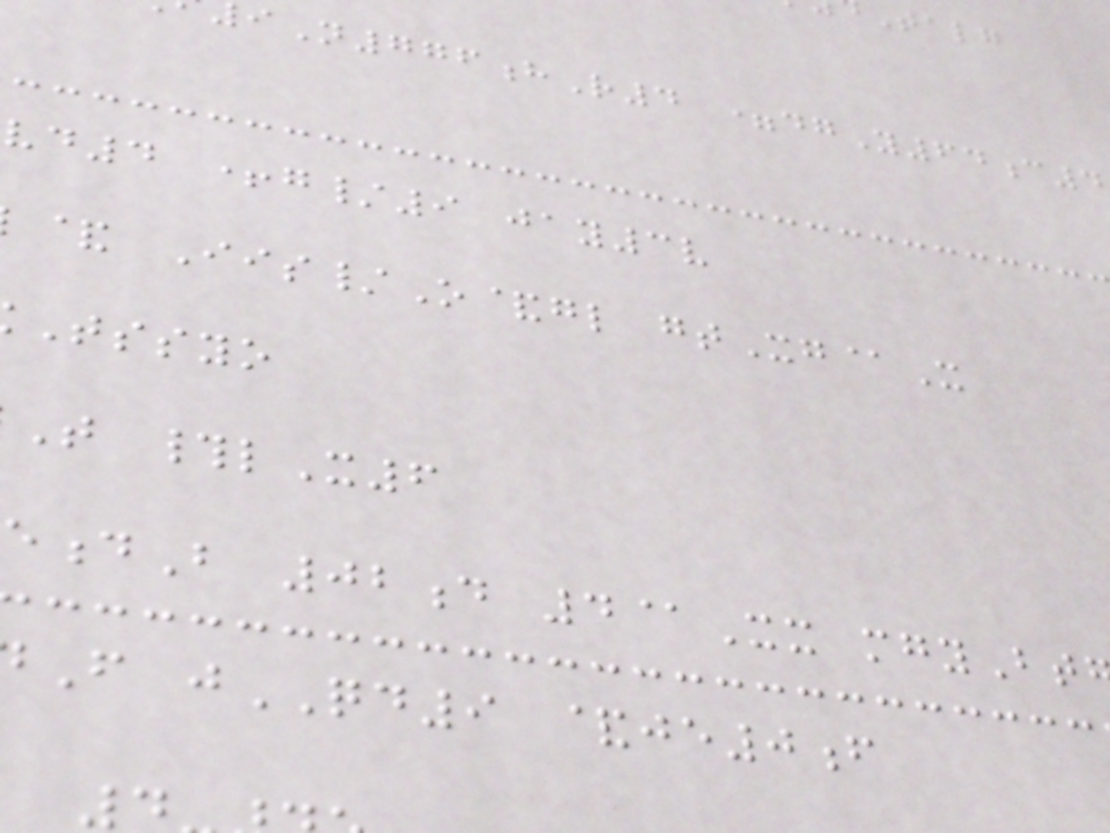N776hR4 =dgY64c4
vd4 +g/9 jay3v
& Iis/O&gl gtXg@X
Tssyo
T #lX6
dB 02d 4@Xx mgyBt
F jQD9 &je0f
